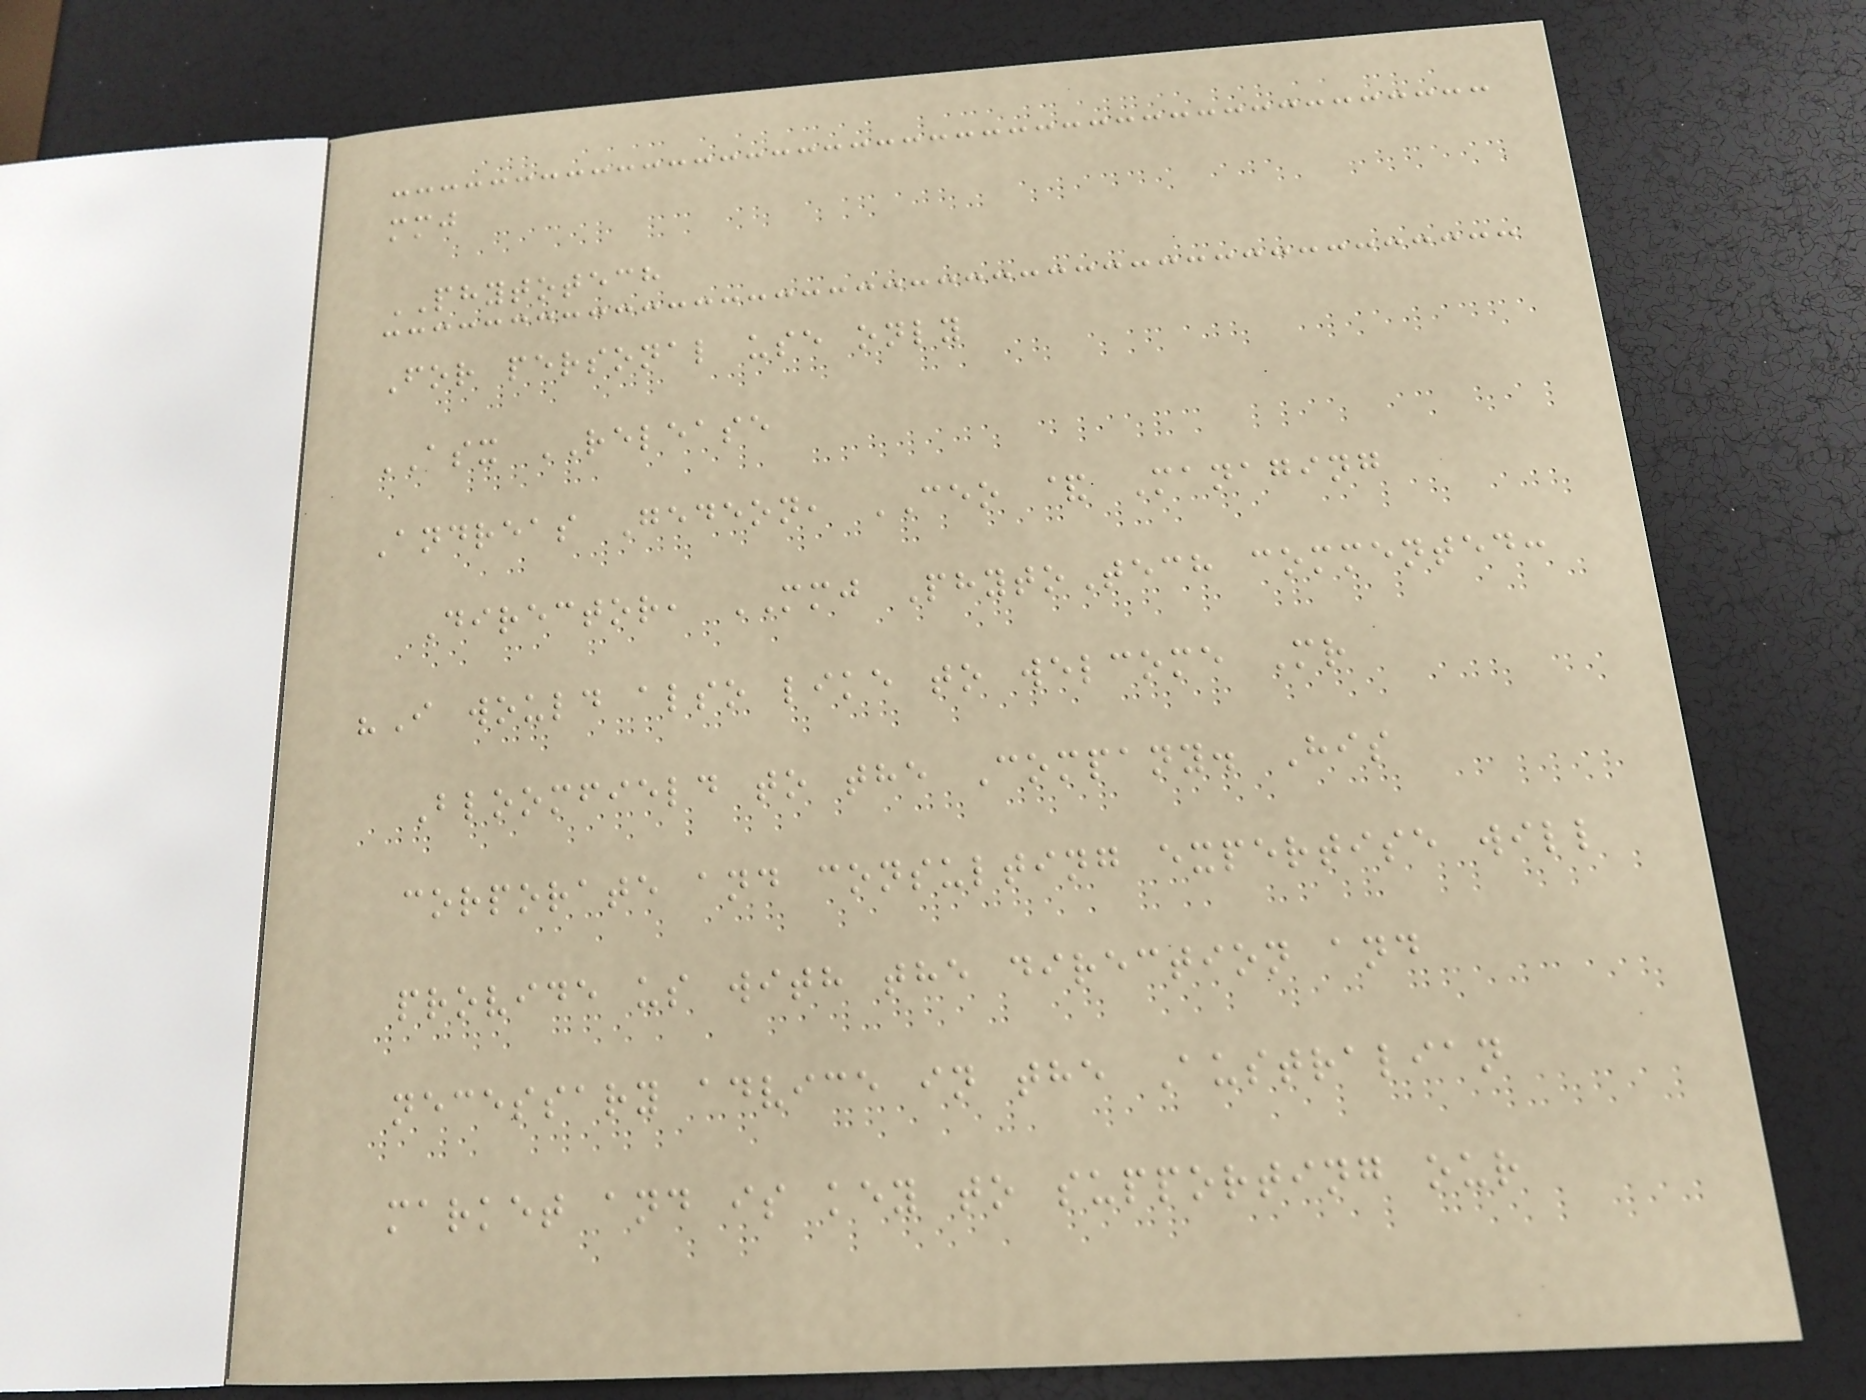mmj
PHYTOTECH
For personal use only
ASX RELEASE
Andreas Gedeon, CEO & Managing
Director, MMJ PhytoTech commented:
"I would also like to welcome Mr
Bloomfield to the Company. His
corporate and consulting expertise will
provide us with the direction and
necessary advice in the Australian
market and is key to supporting our
